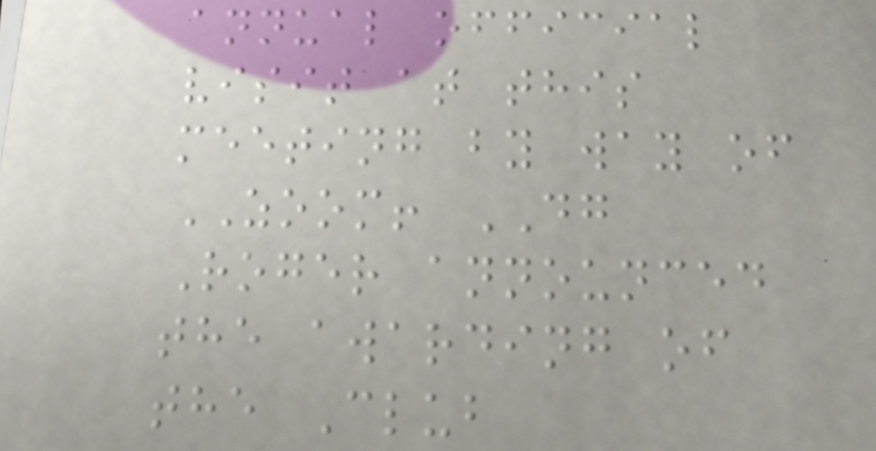annual official
visit at this
meeting by way of
ZOOM! DG
Roger announced
the awarding of
the Club
